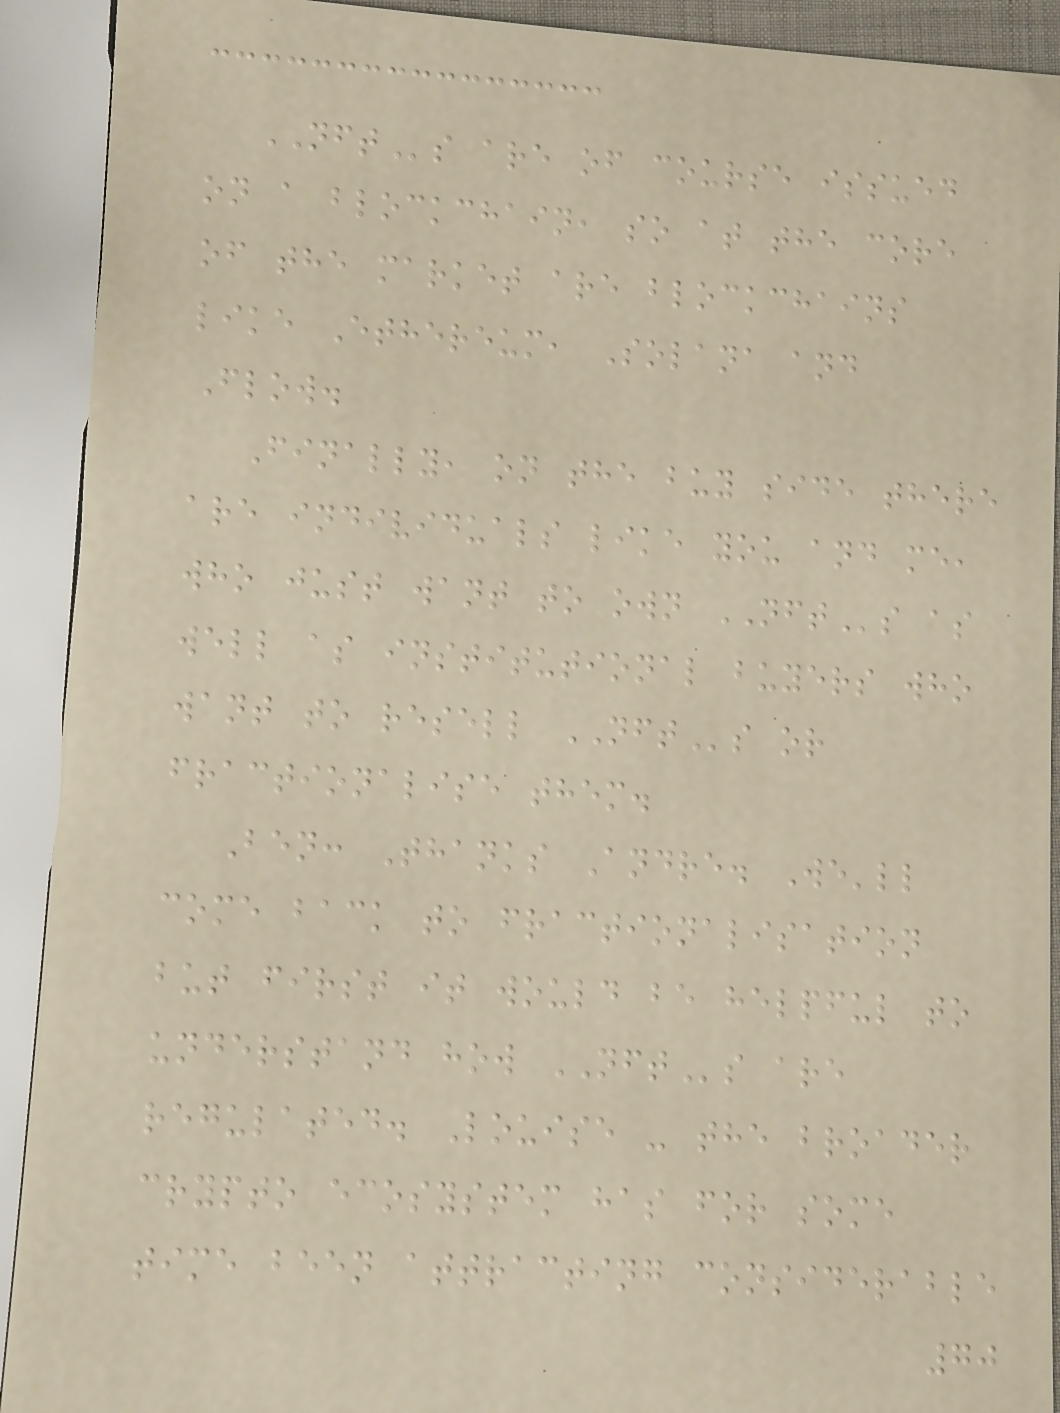NFTs are of course issued
on a blockchain, so at the core
of the market are blockchains
like Ethereum, Solana and
Flow.
Finally, on the buy side there
are individuals like you and me,
who just want to own NFTs as
well as institutional buyers who
want to resell NFTs or
fractionalise them.
Ben: Thanks Andre. We'll
come back to fractionalisation
but first it would be helpful to
understand how NFTs are
regulated. Louise - the broader
crypto ecosystem has for some
time been attracting considerable
70
